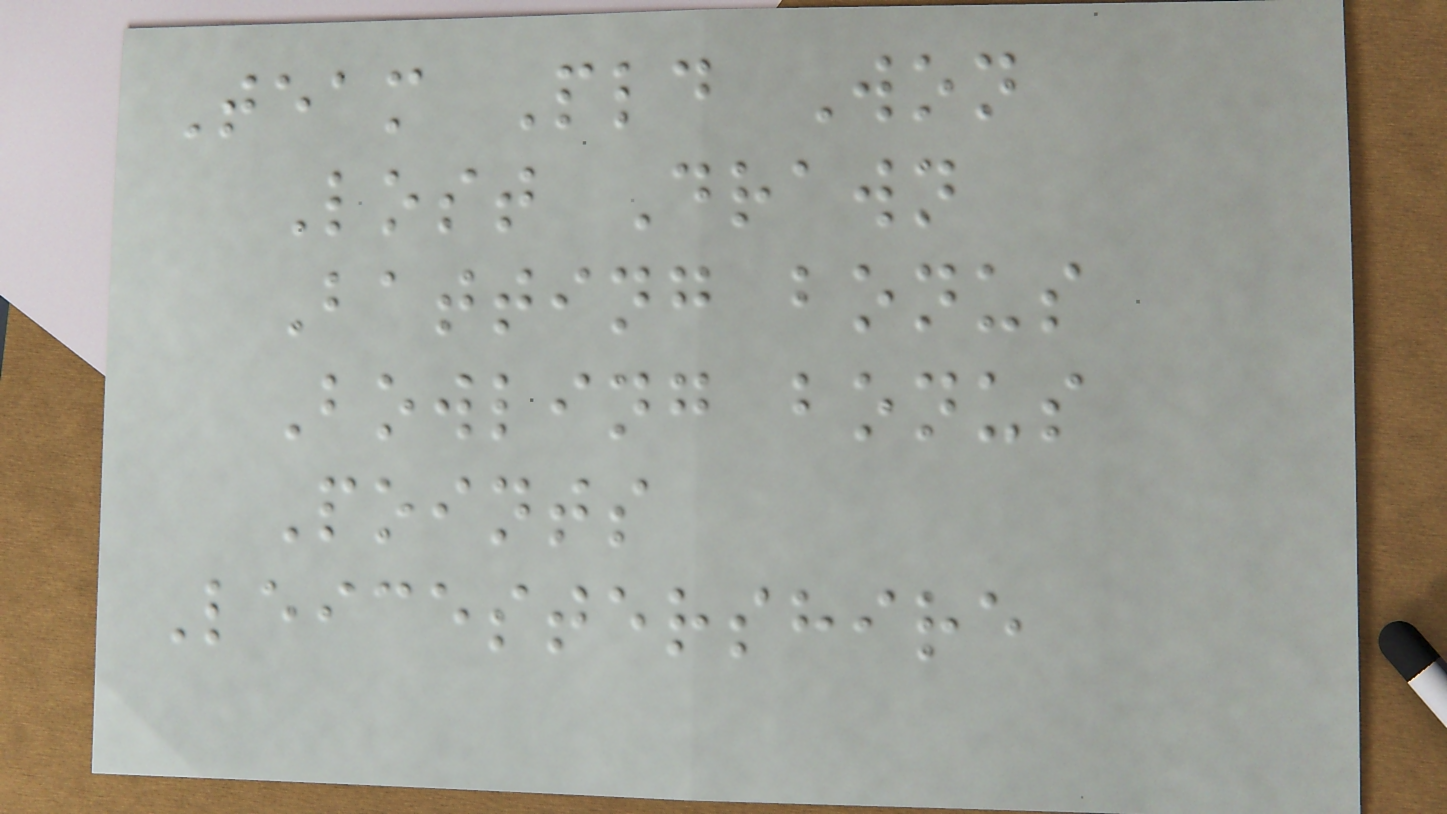Team Pld Won
Lost Drawn
Batting bonus
Bowling bonus
Points
Leicestershire
